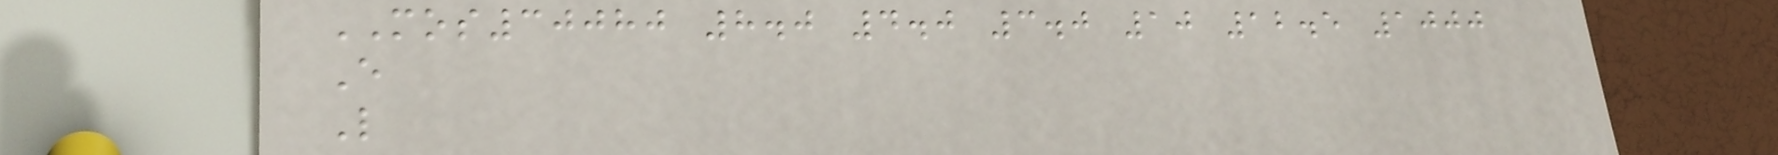MOS30080 8.0 4.0 3.0 10 12.5 1000
E
L
